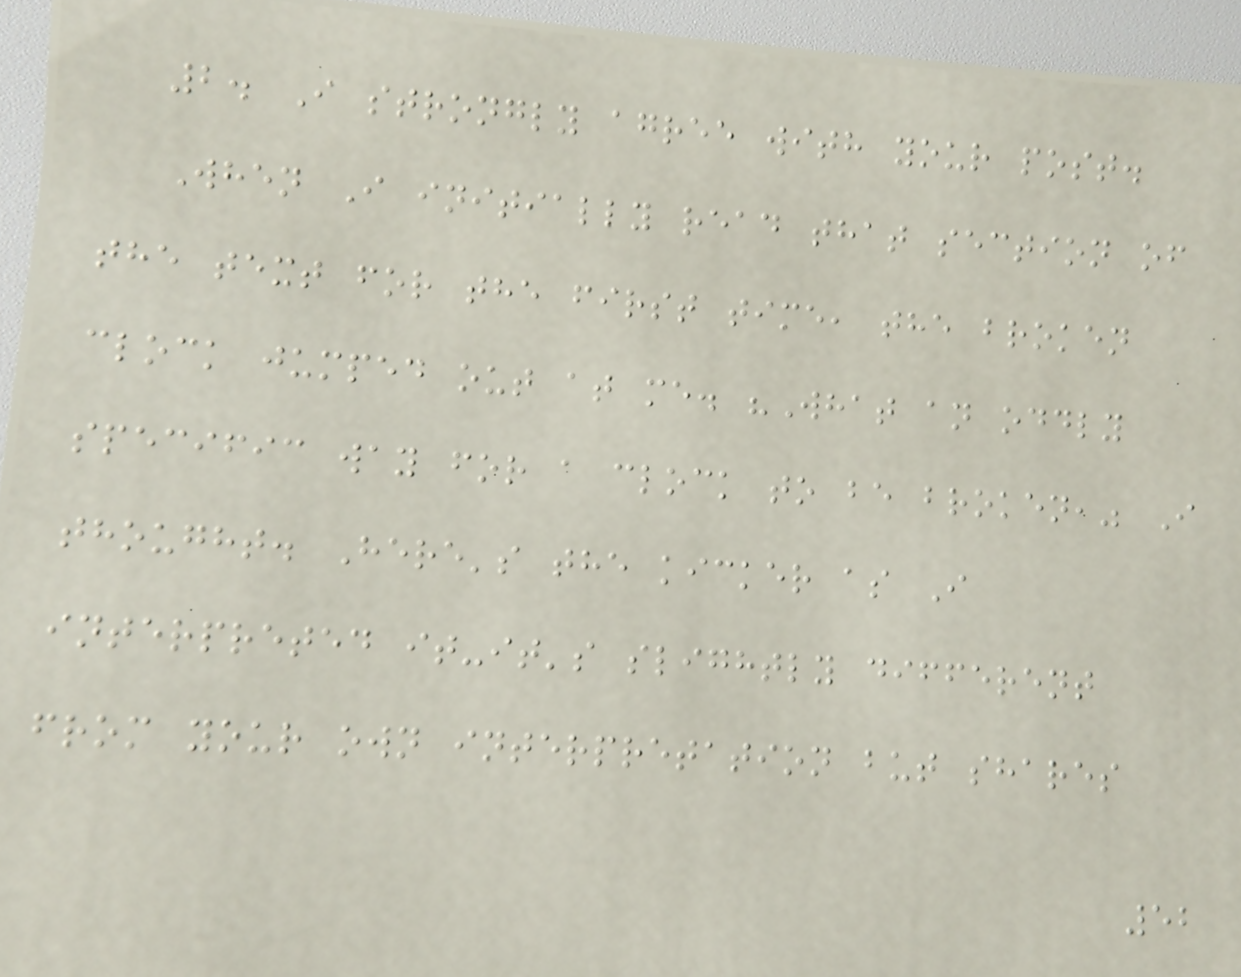2. I strongly agree with your post.
When I initially read that section of
the text for the first time, the broken
clock jumped out at me. "What an oddly
specific way for a clock to be broken," I
thought. Here's the kicker as I
interpreted it-it's slightly different
from your own interpretation but shares
52
